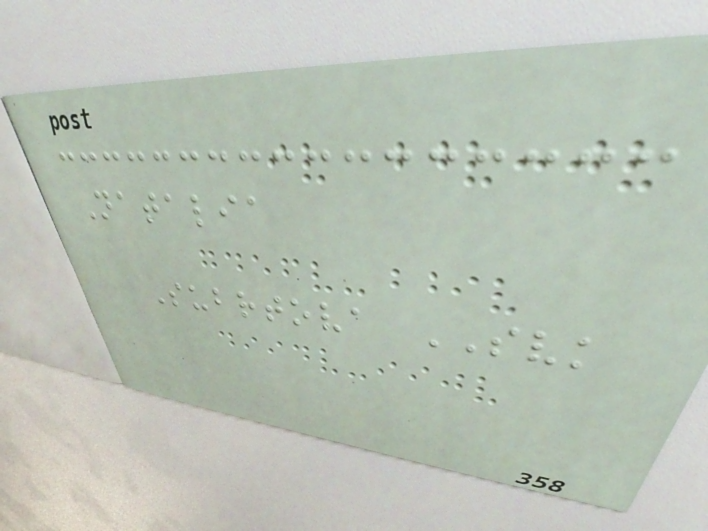Natalia
Subrtova SVK
